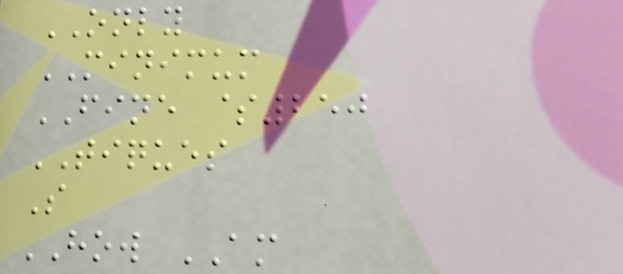ONLY
MINIMUM
FINE $250
TIQUES
S
HOW AM
